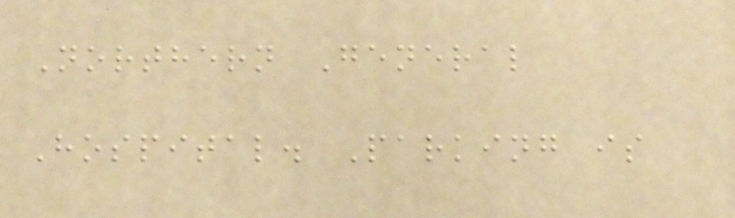Northern General
Hospital. Parking is
